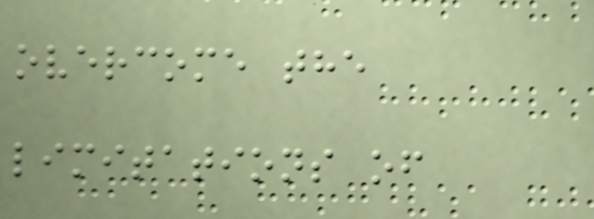overcome the
limitations of
